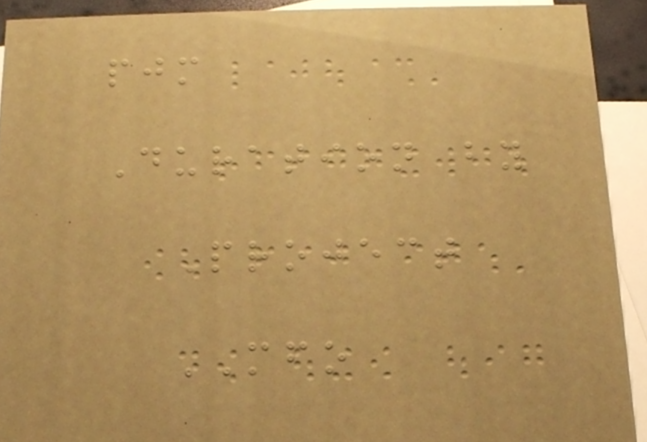pjm
Duration by
Project
MFO
